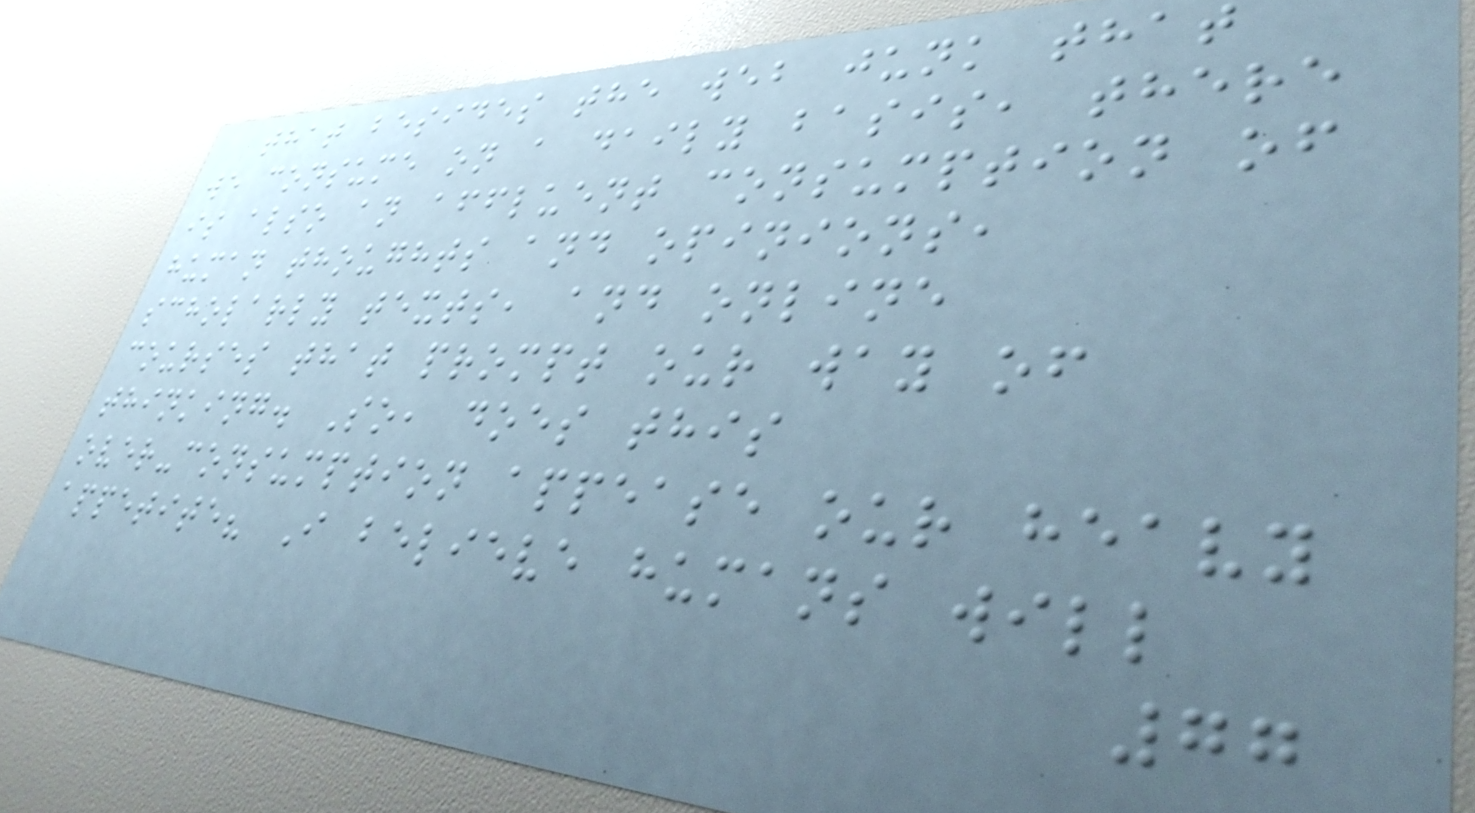that besides the web junk that
we consume on a daily basis, there
is also an affluent consumption of
human thoughts and opinions,
scholarly texts, and online
courses that prompt our way of
thinking. So, does this
over-consumption appease our heavy
appetite? I believe humans will
77
